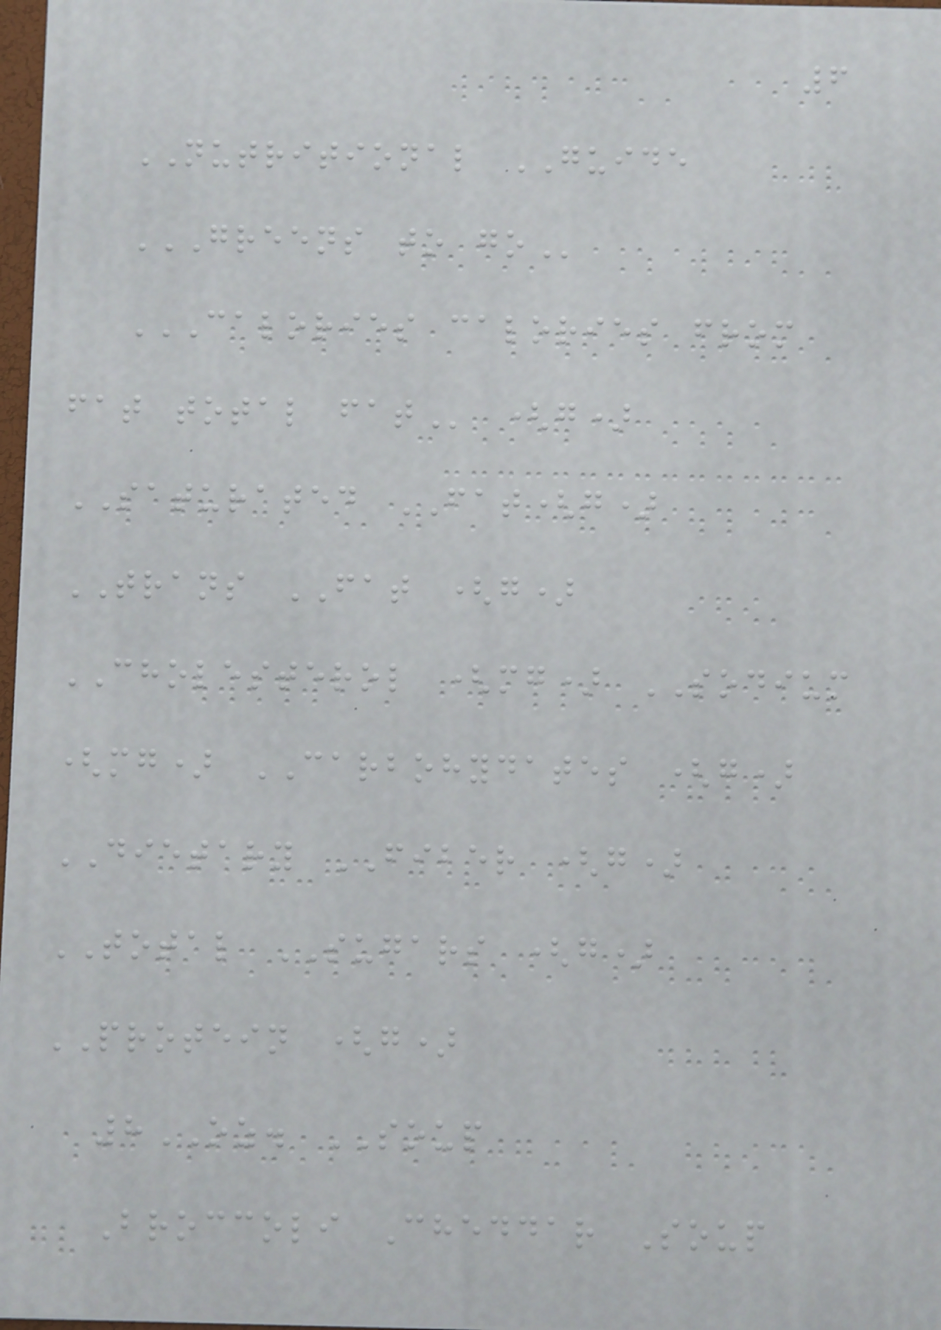6
NUTRITIONAL GUIDE
GREENS TO GO
CALORIES CALORIES FROM
FAT TOTAL FAT (g)
SATURATED FAT(g)
TRANS FAT (g)
CHOLESTEROL (mg) SODIUM
(mg) CARBOHYDATES (g)
DIETARY FIBER (g)
TOTAL SUGARS (g)
PROTEIN (g)
8OZ. SOUP
Broccoli Cheddar Soup
